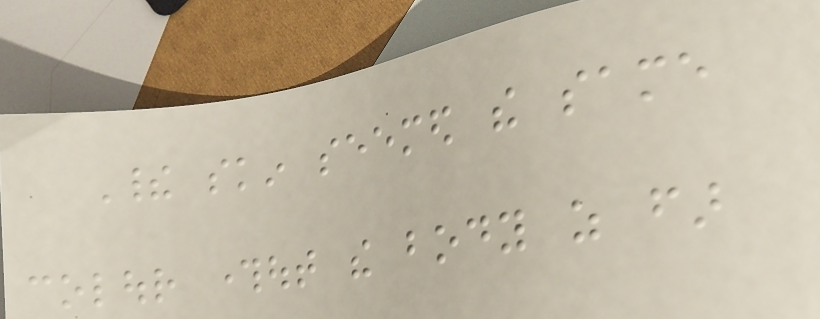Their skin seemed the same
colour throughout the body as far
